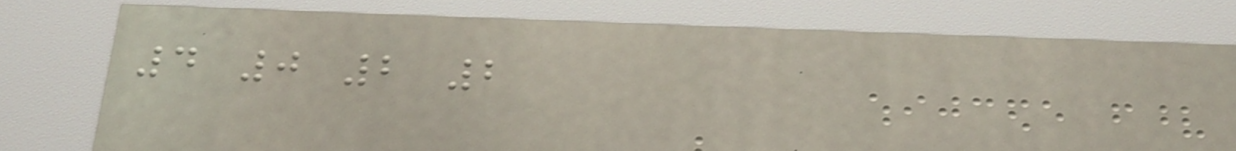4 0 2 2
